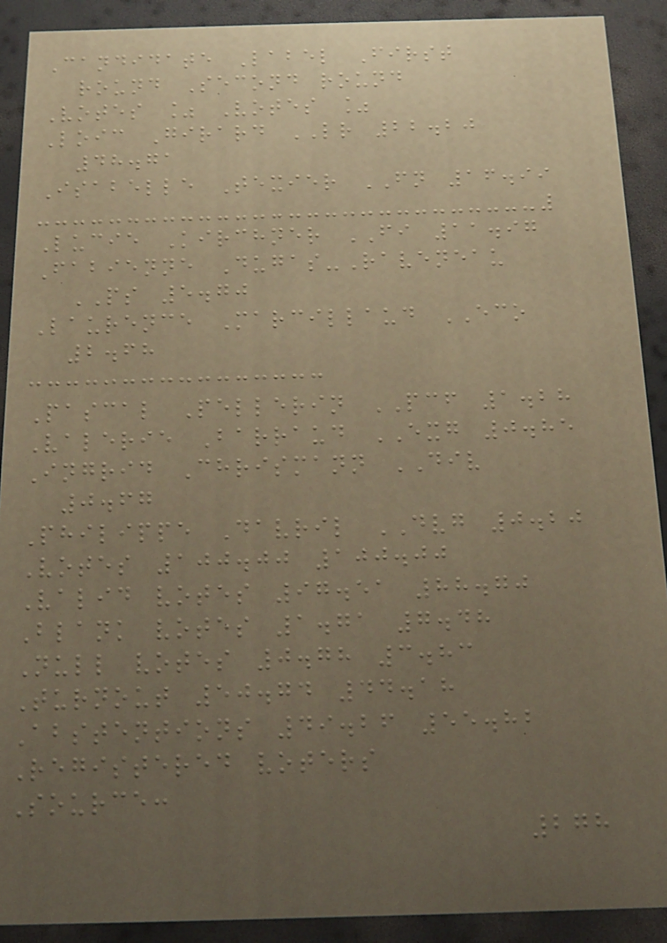Candidate Label First
round Second round
Votes % Votes %
Loic Girard LR 22.20
48.71
Isabelle Texier FN 16.99
Lucie Kirchner FI 11.97
Fabienne Dugas-Raveneau
PS 5.70
Laurence Marcillaud ECO
2.68
Pascal Pellerin PCF 1.28
Valerie Barraud EXG 0.85
Ingrid Chrismann DIV
0.67
Philippe Davril DVG 0.20
Votes 100.00 100.00
Valid votes 97.51 88.70
Blank votes 1.71 7.48
Null votes 0.78 3.83
Turnout 50.74 44.18
Abstentions 49.26 55.82
Registered voters
Source:
278
